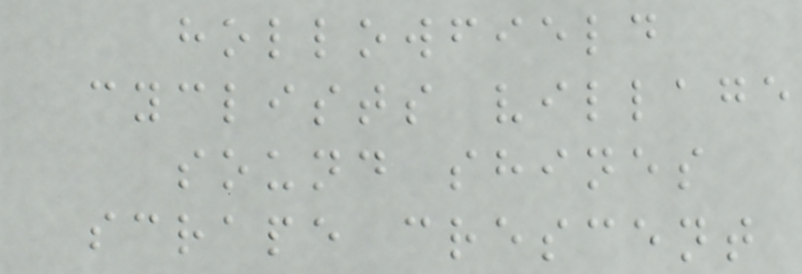hollowfield
cyclists village
sound shines
scrape crescent
